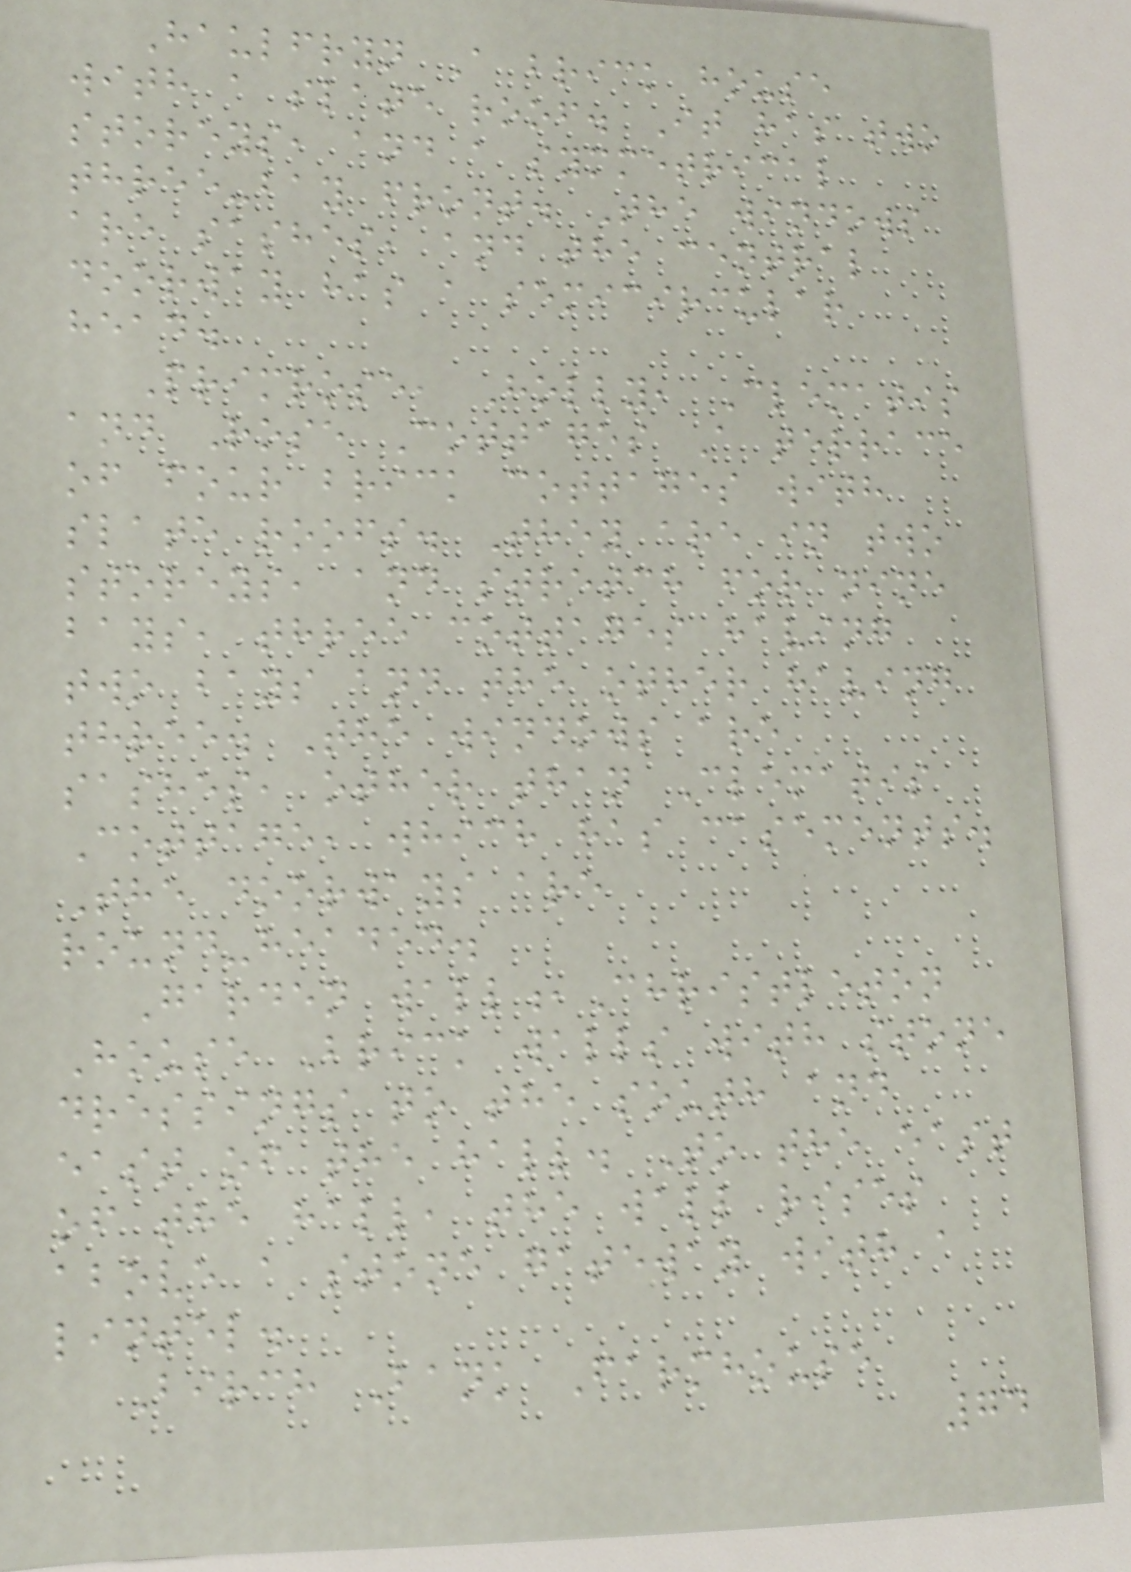Haulfryn A brick house
with a slate roof. It has two
storeys, and a symmetrical
three-bay front. The windows
are sashes, and the central
doorway has a semicircular
head.
Primrose, Holly, Clematis
and Rose Cottages A terrace
of four brick cottages with
slate roofs. They are in two
storeys, and stretch for nine
bays, three cottages having
two bays and the other having
three. The windows are
sashes, other than Clematis
Cottage, which has casements.
The doorways are
round-headed.
Garden wall,Christleton
House Brick walls with stone
dressings to the south and
east of the hall. To the east
of the hall, the wall rises
above a stone gateway with a
lintel.
Birch Bank Farmhouse
74
